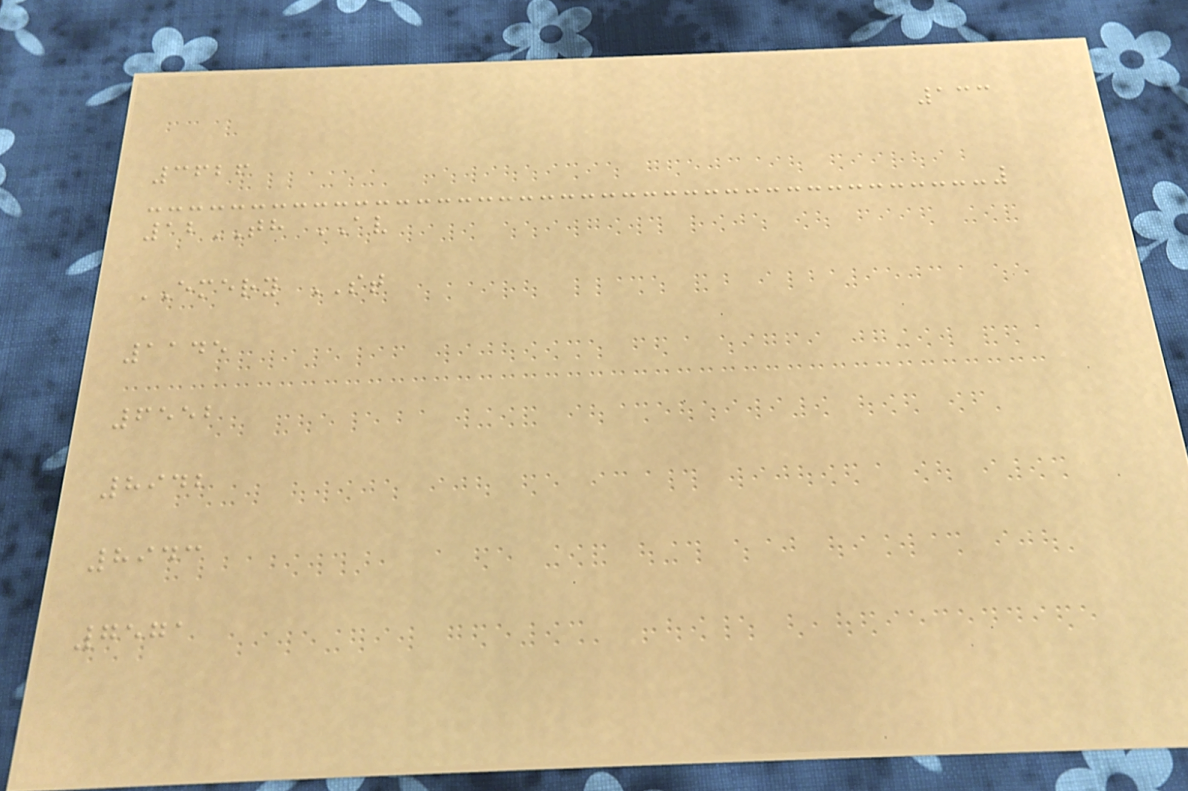133
3626
12TH AV
EMERY ST
1145
6552
8942
8943
7571
